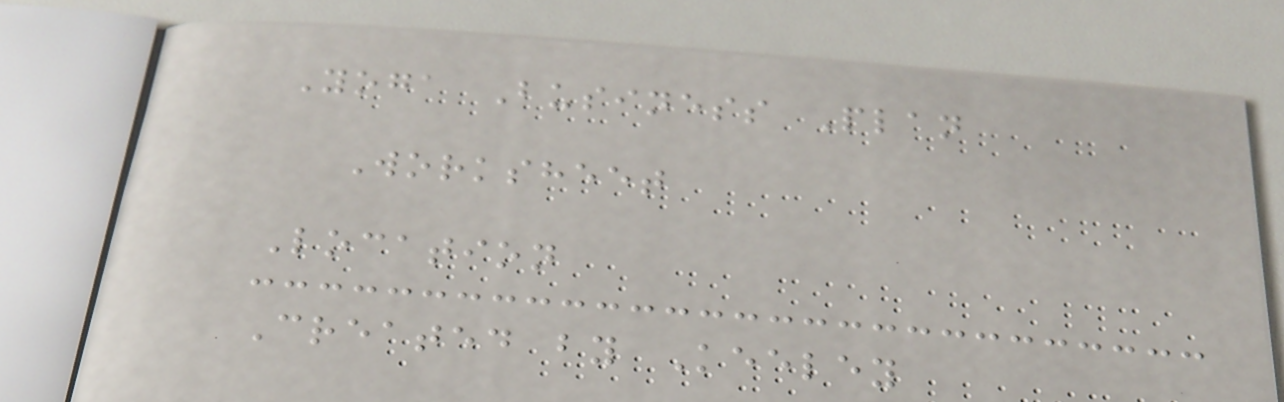Yoga Business Plan
Worksheet
Location
Created by Keeley
